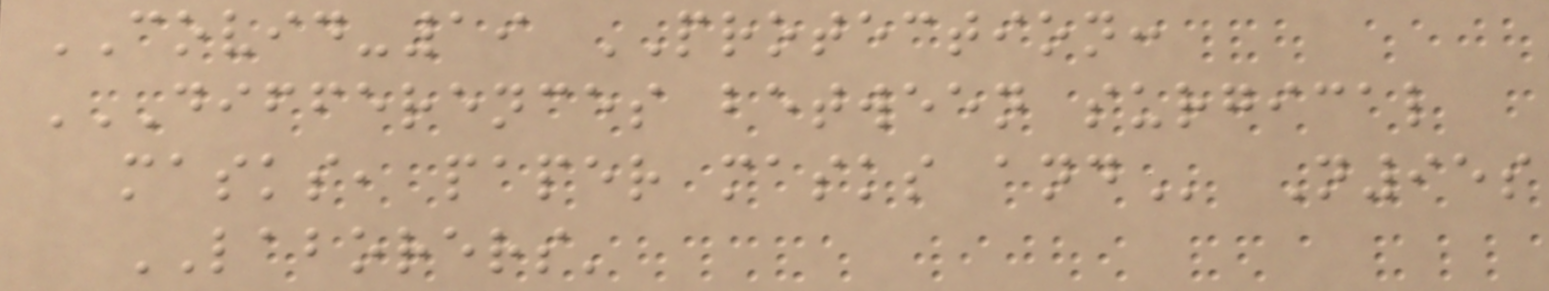COVID-19 PROTECTION:
DIFFERENCES BETWEEN SURGICAL
MASKS, PAPER MASKS AND N95s
LABORERS'
